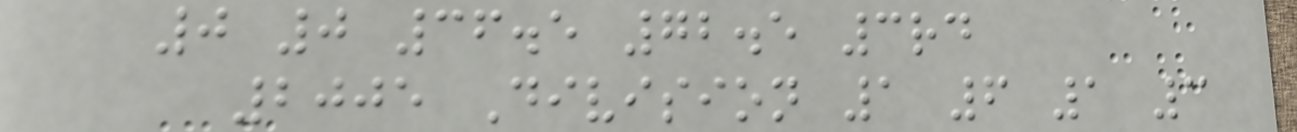0 0 36.5 72.5 3rd
2005 Division 1 6 1 3
